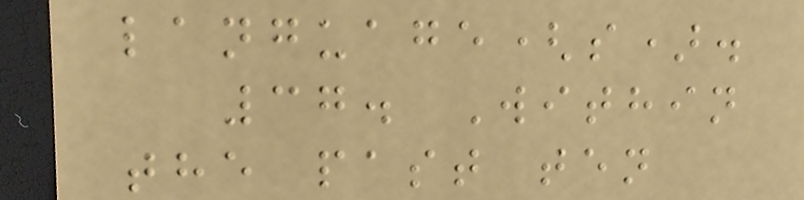language(s).
37. Within
the past ten
